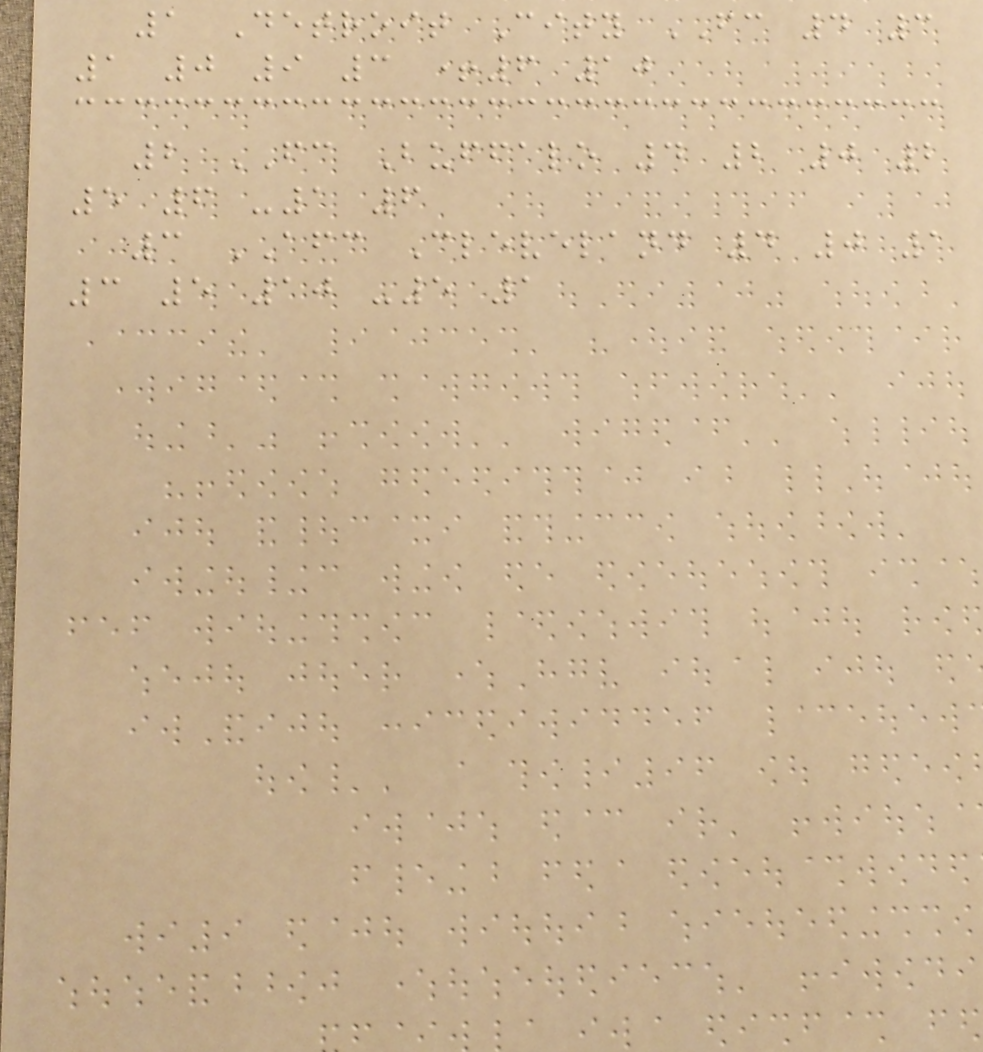1 Detroit City FC 4 3
1 0 9 3 +6 10
2 FC Buffalo 4 2 0 2
5 6 -1 6
3 AFC Cleveland 4 0 1
3 5 10 -5 1
